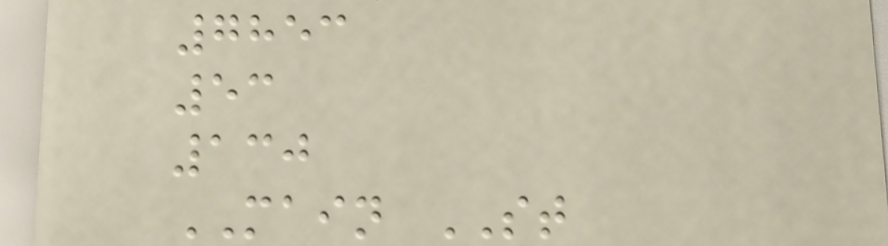7853
53
130
MAIN ST
